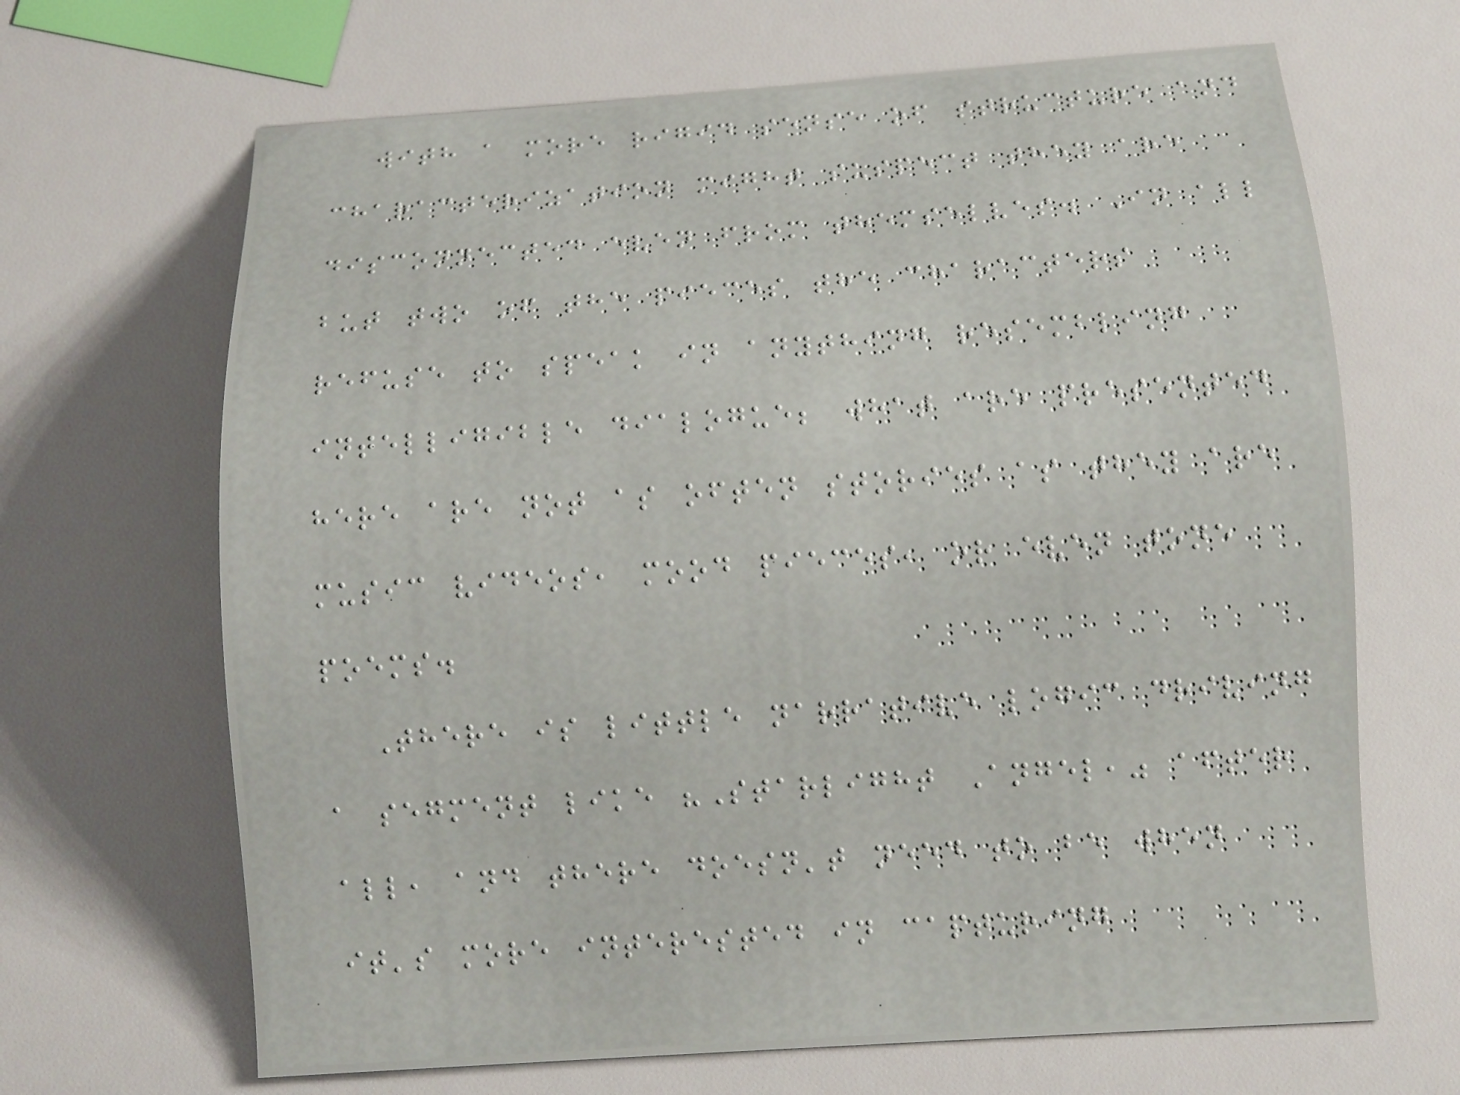with a more rigid sense of structure and
characterization might suspect they are
disconnected even from themselves. In all
but two of the pieces the characters
refuse to speak in anything resembling
intelligible dialogue; what are presented
here are not as often stories as they are
music videos, mood pieces, or even tone
poems.
There is little narrative logic driving
a segment like "Starlight Angel," after
all, and there doesn't need to be when
it's more interested in capturing
